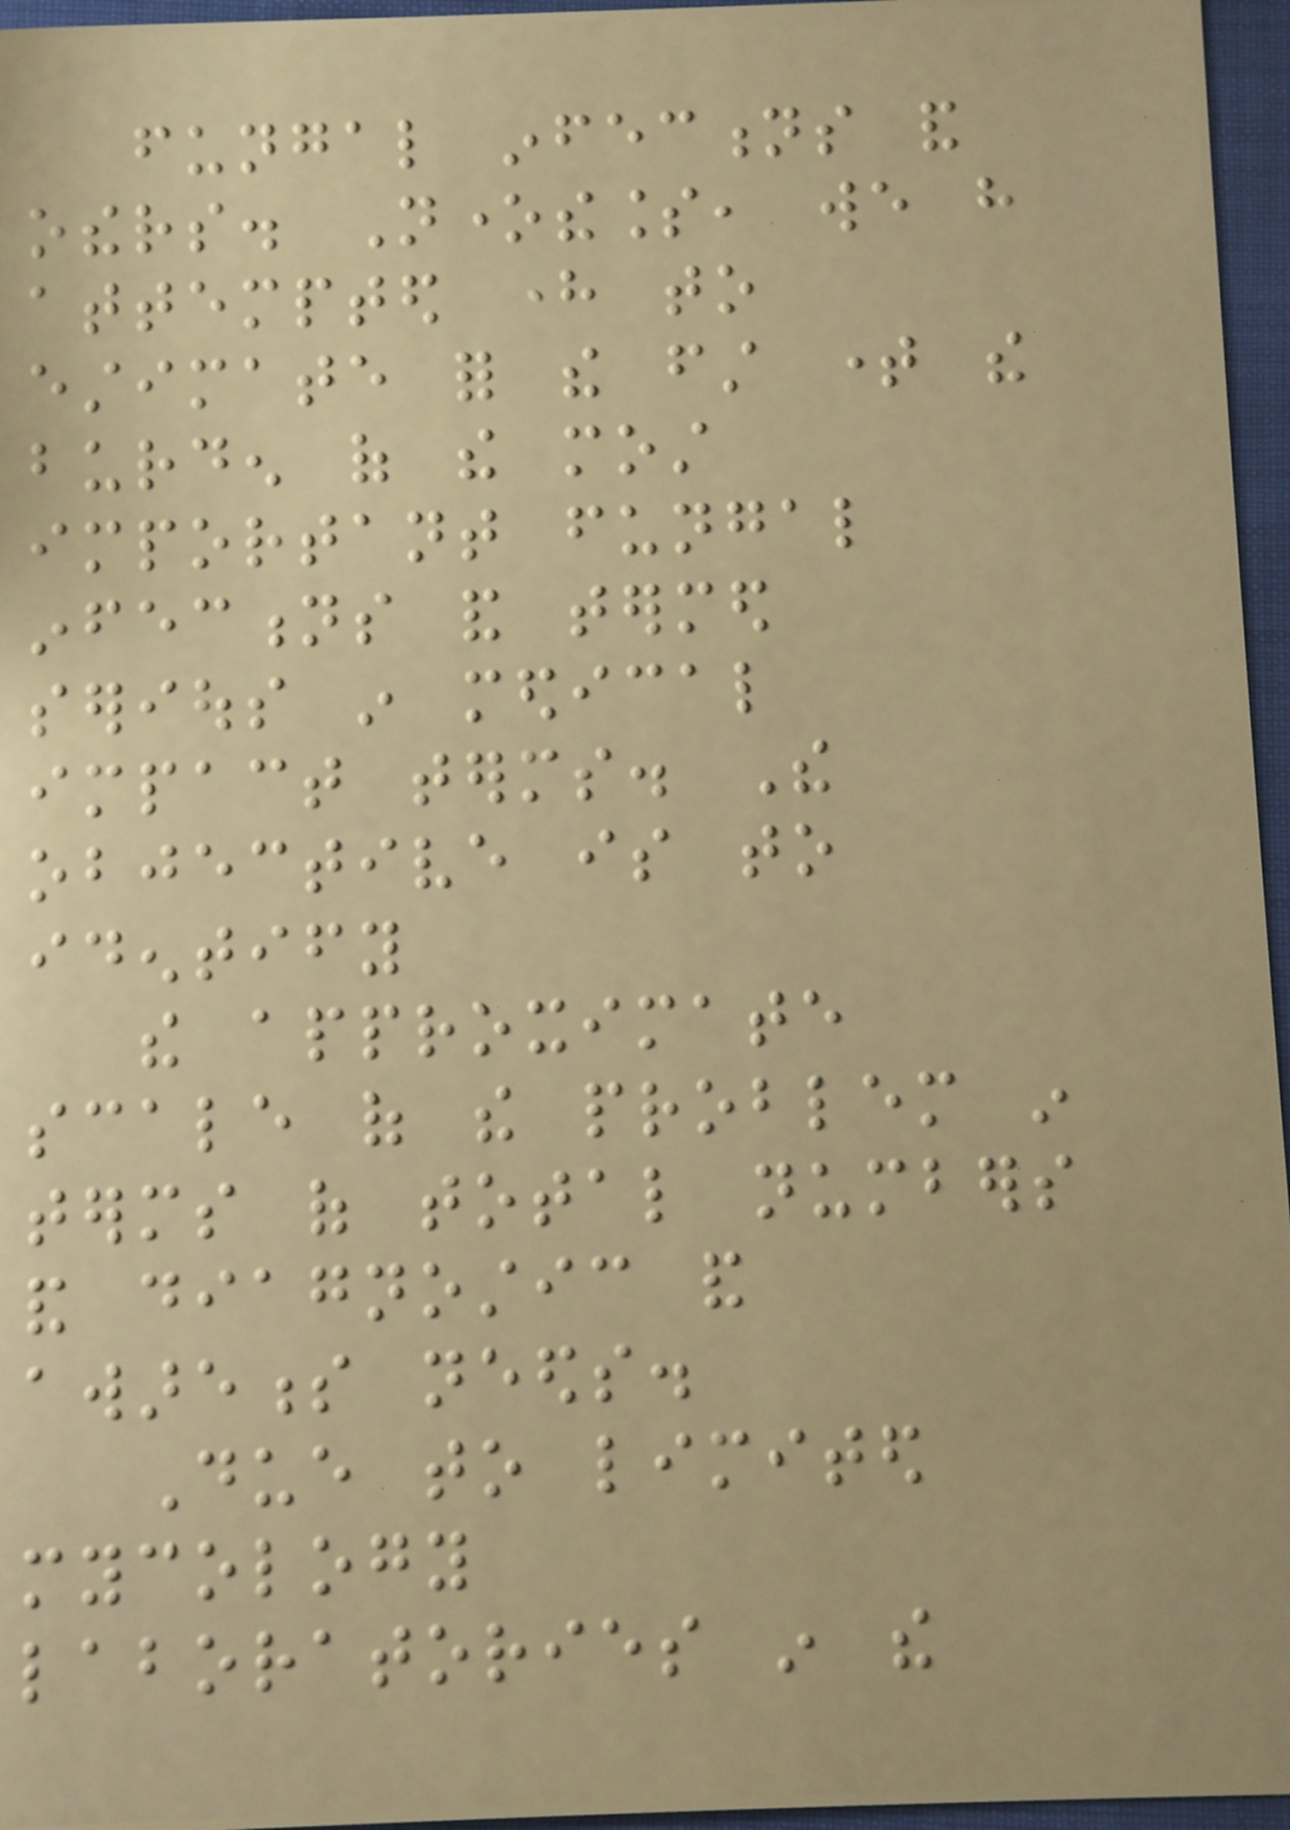fungal infections and
others. Nonetheless, we have
attempted here to
estimate for the first time the
burden of the most
important fungal
infections and termed
serious in medical
impact terms. The
objective is to
identify
the approximate
scale of the problem in
terms of total numbers
and diagnostic and
awareness needs.
Due to limited
mycology
laboratories in the
